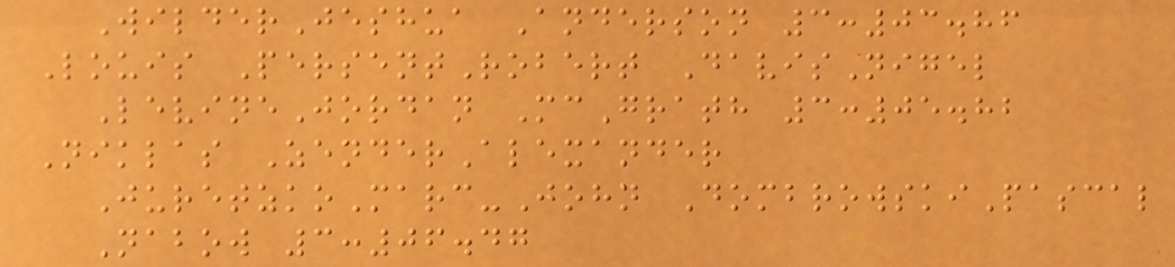WilderJeshua Anderson 3:03.86
Louis PersentRobert DavisNigel
LevineJordan McGrath 3:05.82
Niklas ZenderAlexander
JuretzkoMarc-John DombrowskiPascal
Nabow 3:06.47
